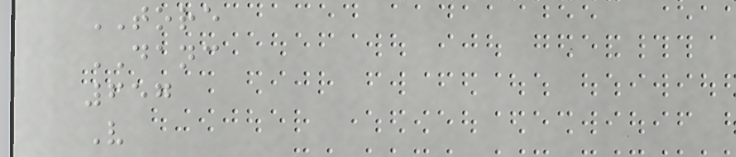TORE
DANC
657
V
